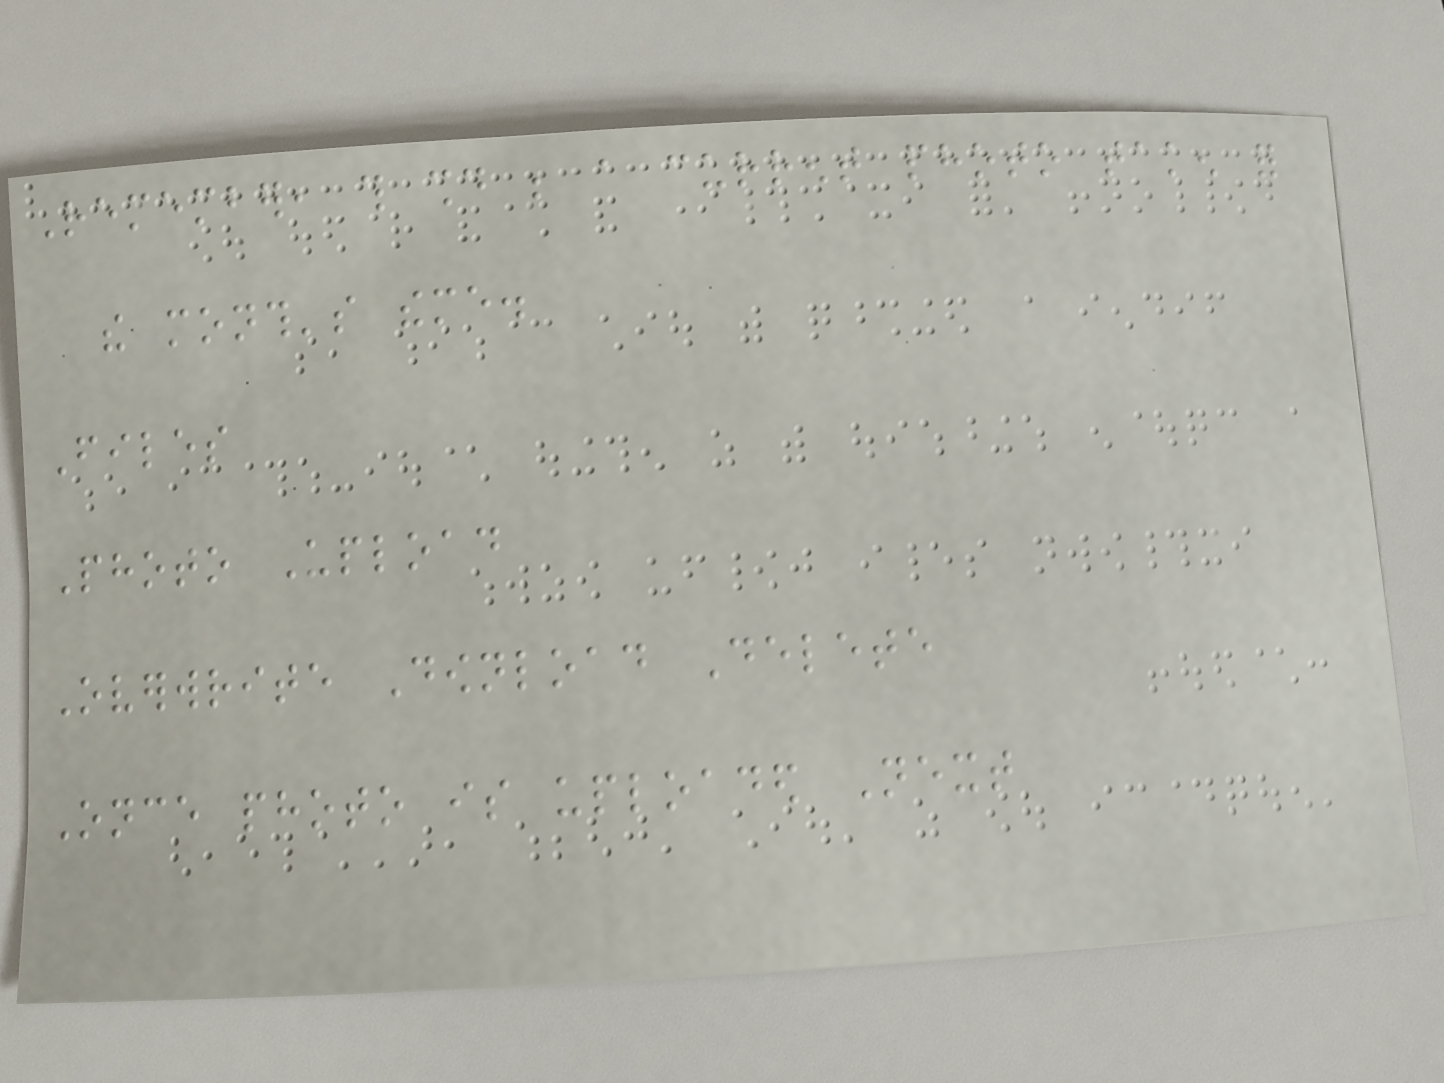Remember, this should be a current photo taken for
the month's theme.
Files
Photo Upload
Overwrite Download Delete
Once photo is uploaded Next
